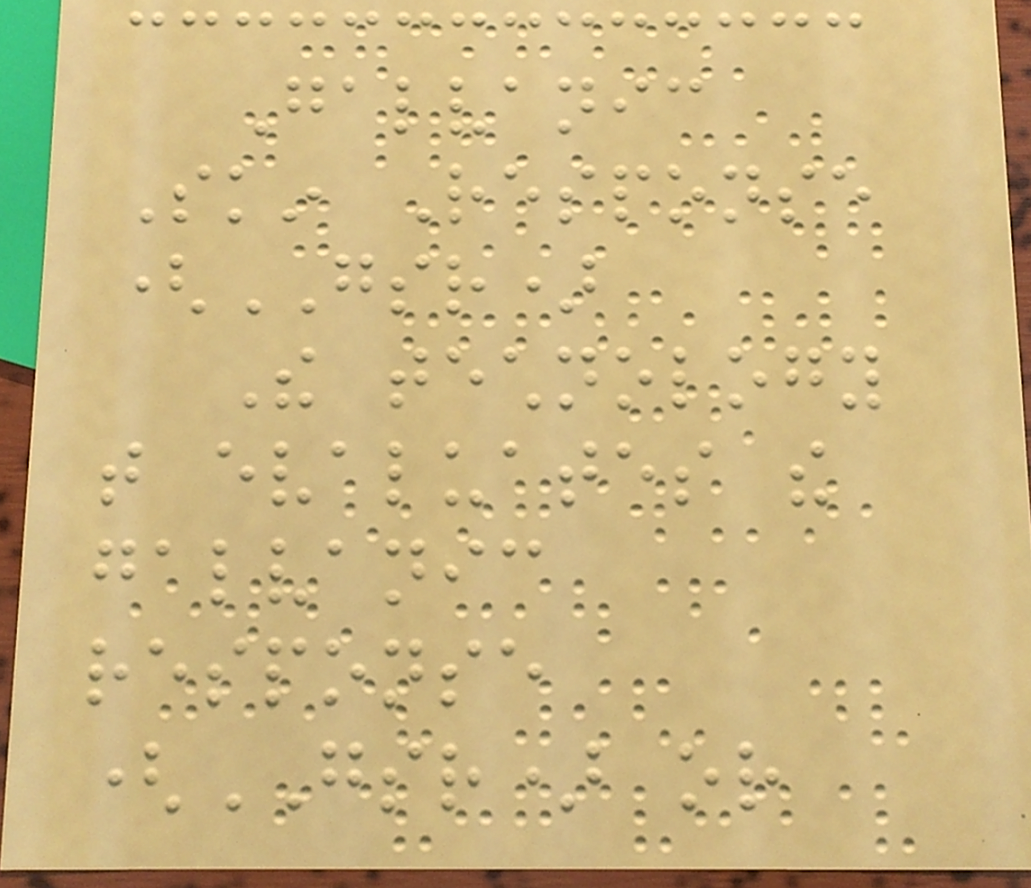Galvanic
Skin Response
(GSR)
The technology
that evaluates the
galvanic
response
(GSR) or
